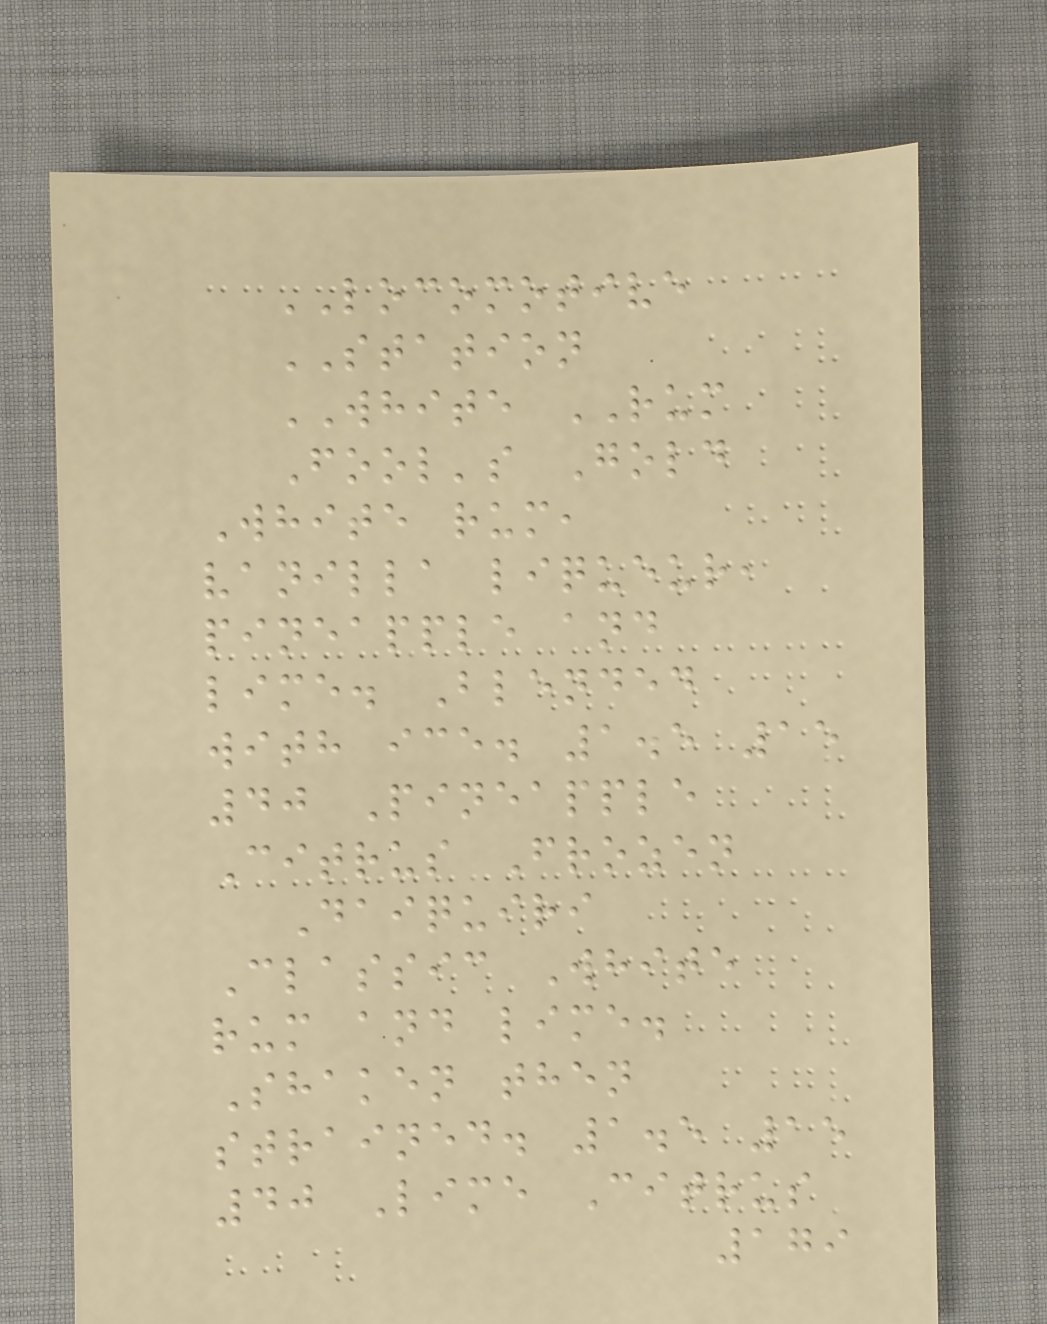LOCOMOTIVE
STATION
WHITE RUM
Fool's Gold
White rum,
vanilla liqueur,
pineapple and
lime. Blended
with ice. 1.5 15
40 Pineapple
Citrus Frozen
Daiquiri
Classic White
rum and lime.
Shaken then
strained. 1.5 15
40 Lime Citrus
179
